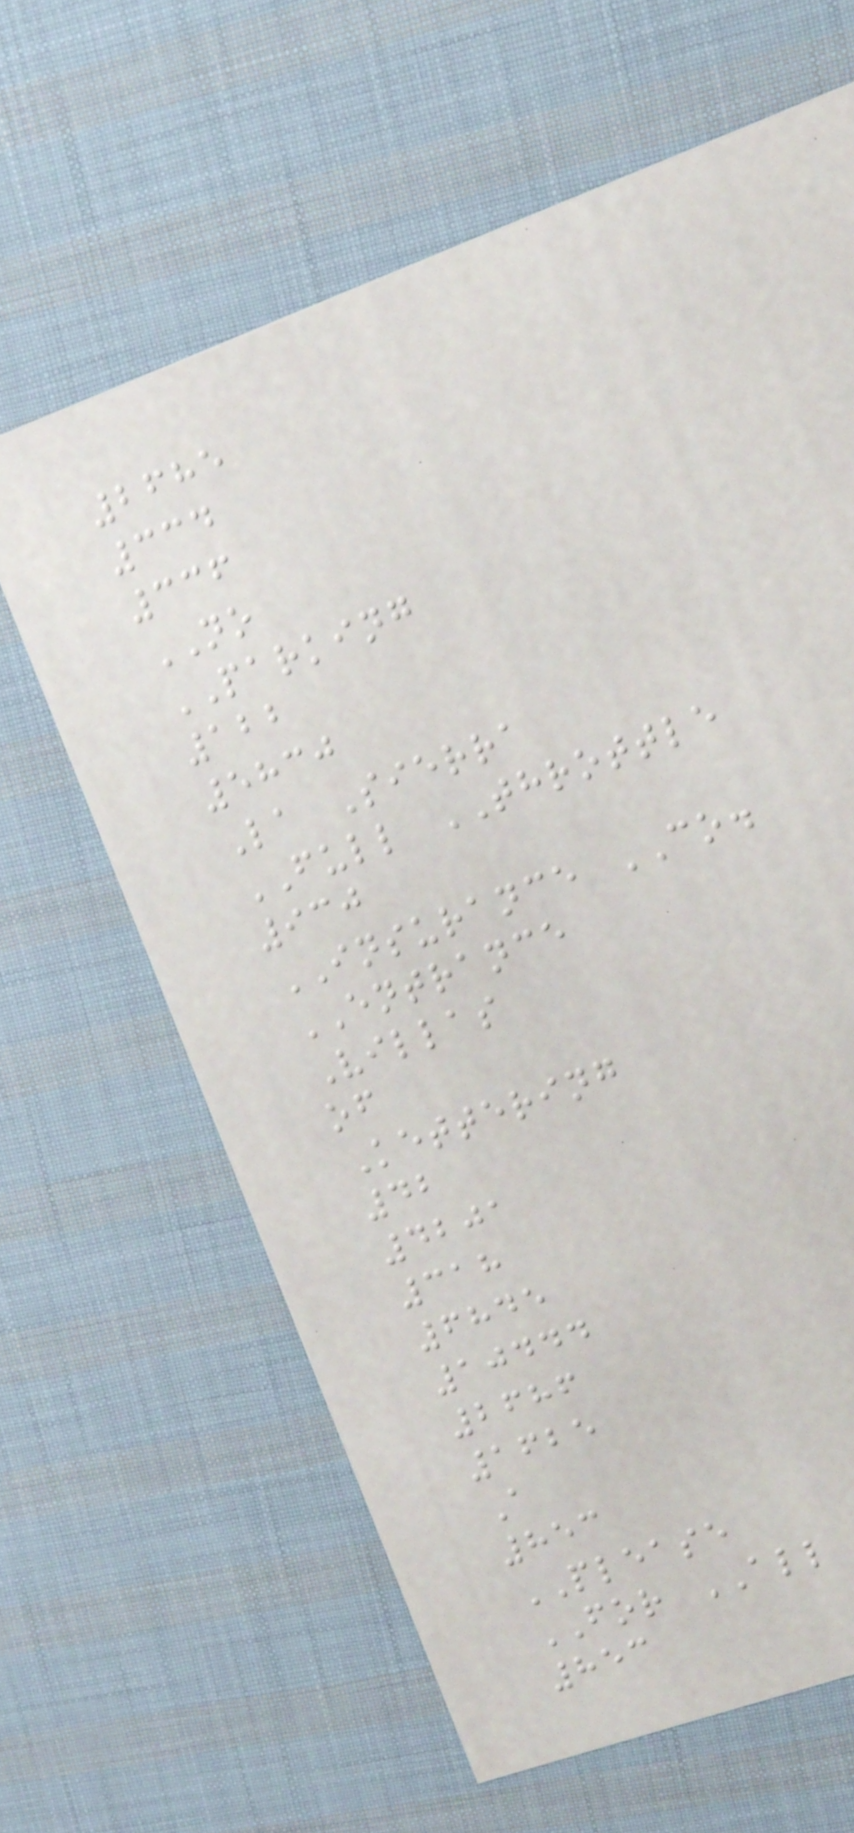2685
334
336
NO
PARKING
122
5830
La Sierra
FULL THROTTLE
930
INSURANCE CO.
ENTRANCE
Villas
of
Kettering
42
4201
318
6845
10444
2686
1625
A
853
PLEASE
FOR ALL
853
